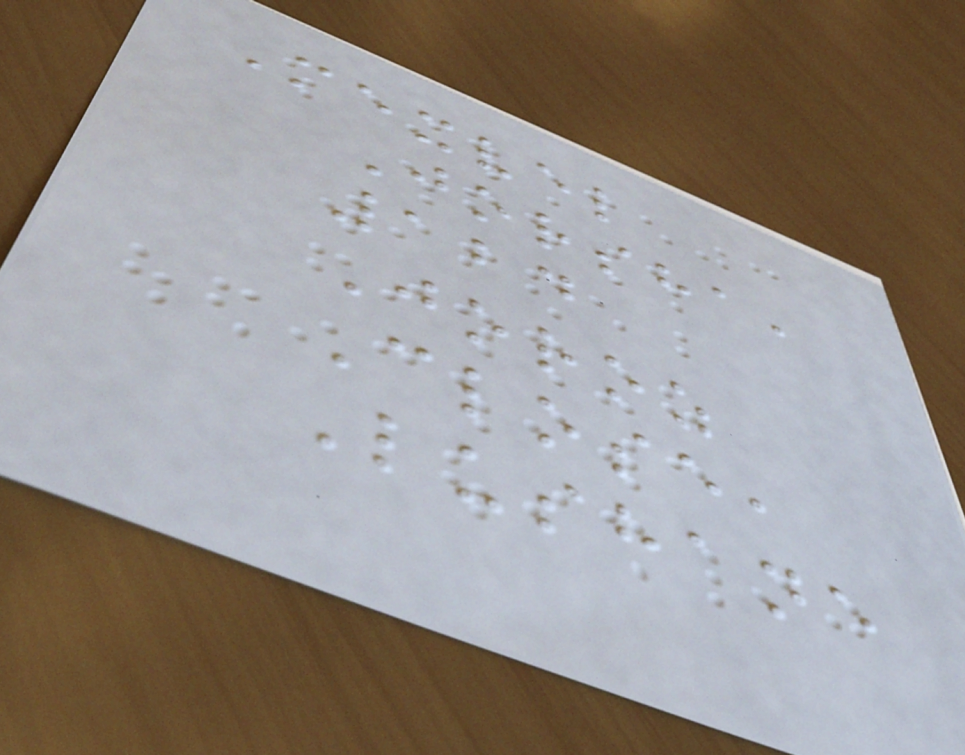Mexvel
Jorsha,
124
Joroz
Close,
Lushane
